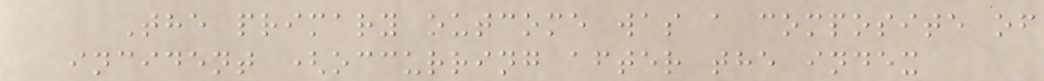The primary outcome was a composite of
incident (occurring after the index
